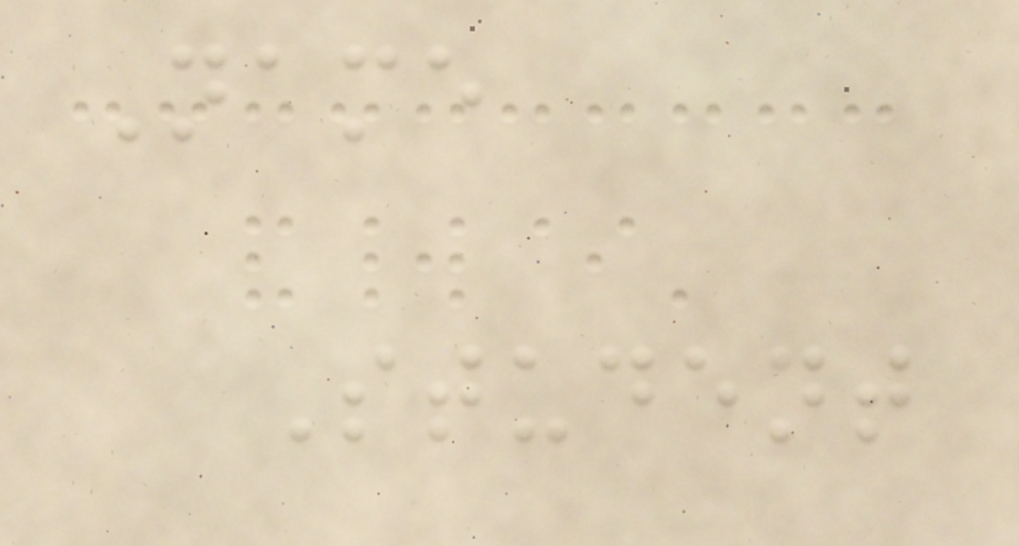Name
Student
